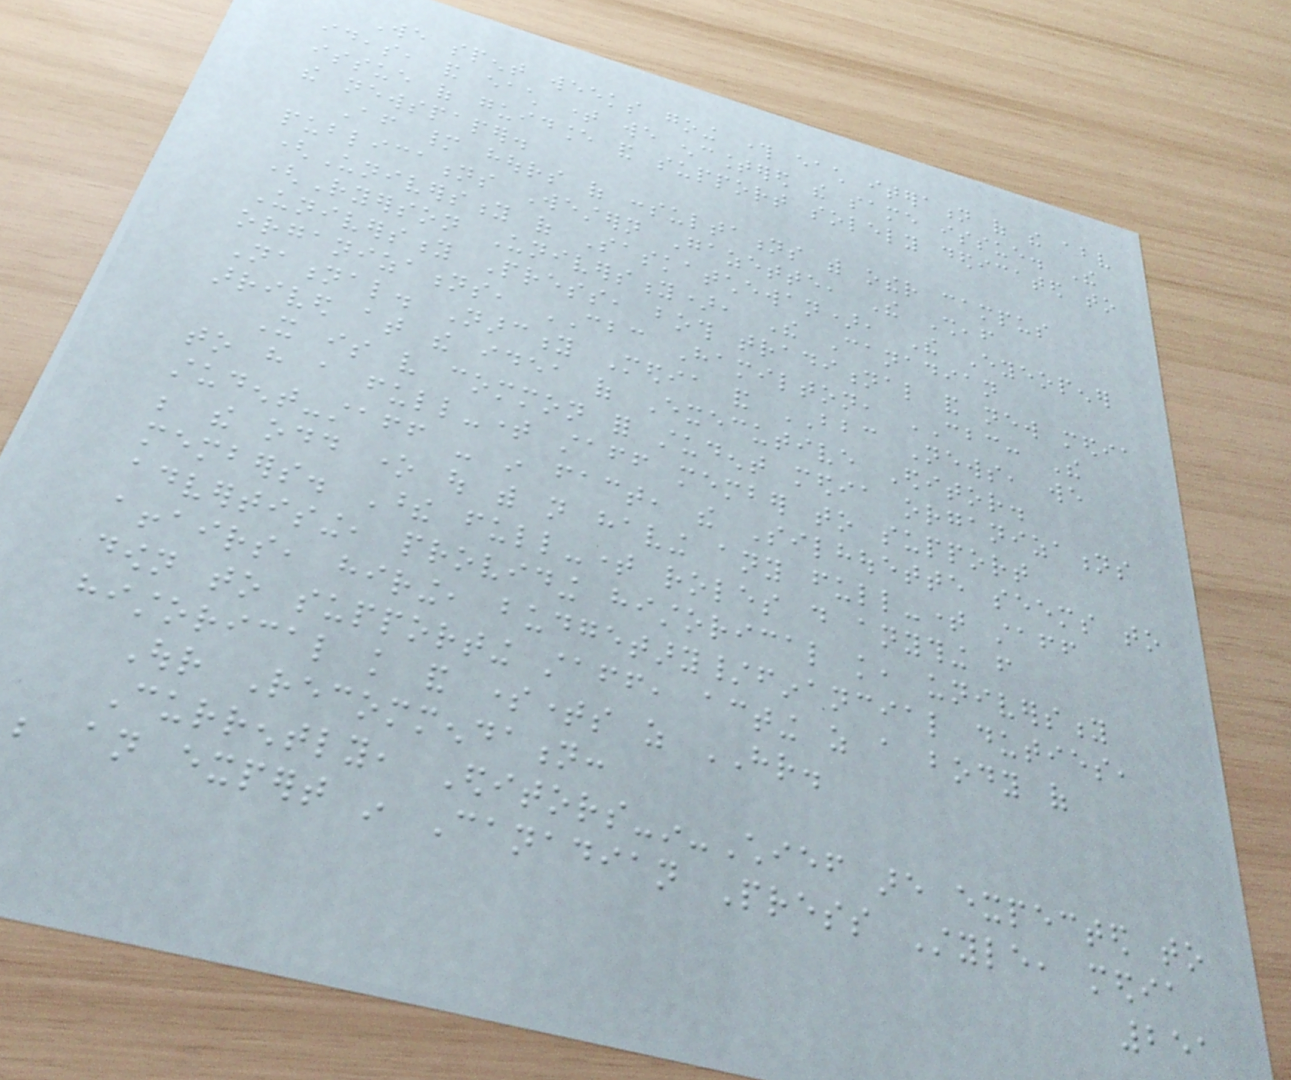We spent weeks going through each iteration of the above
ideas, and each time we encountered the same issue. The
issue of guidance and support solely dedicated to
the newspaper.
After many hours of consultations with other campus
publications Western Gazette, The Sheaf
(University of Saskatchewan), The Eyeopener
(Ryerson University), The Canadian
University Press, both traditional and new media
organizations, CBC Hamilton, CBC: The
National. Narcity Media and BBC News, we
arrived at the idea of Executive Editor.
It is very common for student media organizations
to have a full-time staff member to support
student-staff - in fact, the Silhouette seems to
be the odd one out with not having any full-time staff
members. These full-time roles do anything from
advertising, providing historical knowledge, university
affairs, hiring, budgetary/financial duties,
down to supporting staff, acting as a body of
historical knowledge and sometimes as HR.
Our Recommendation:
Currently, Editors-in-Chief are expected to
be an expert in Canadian Press Style, media
251
